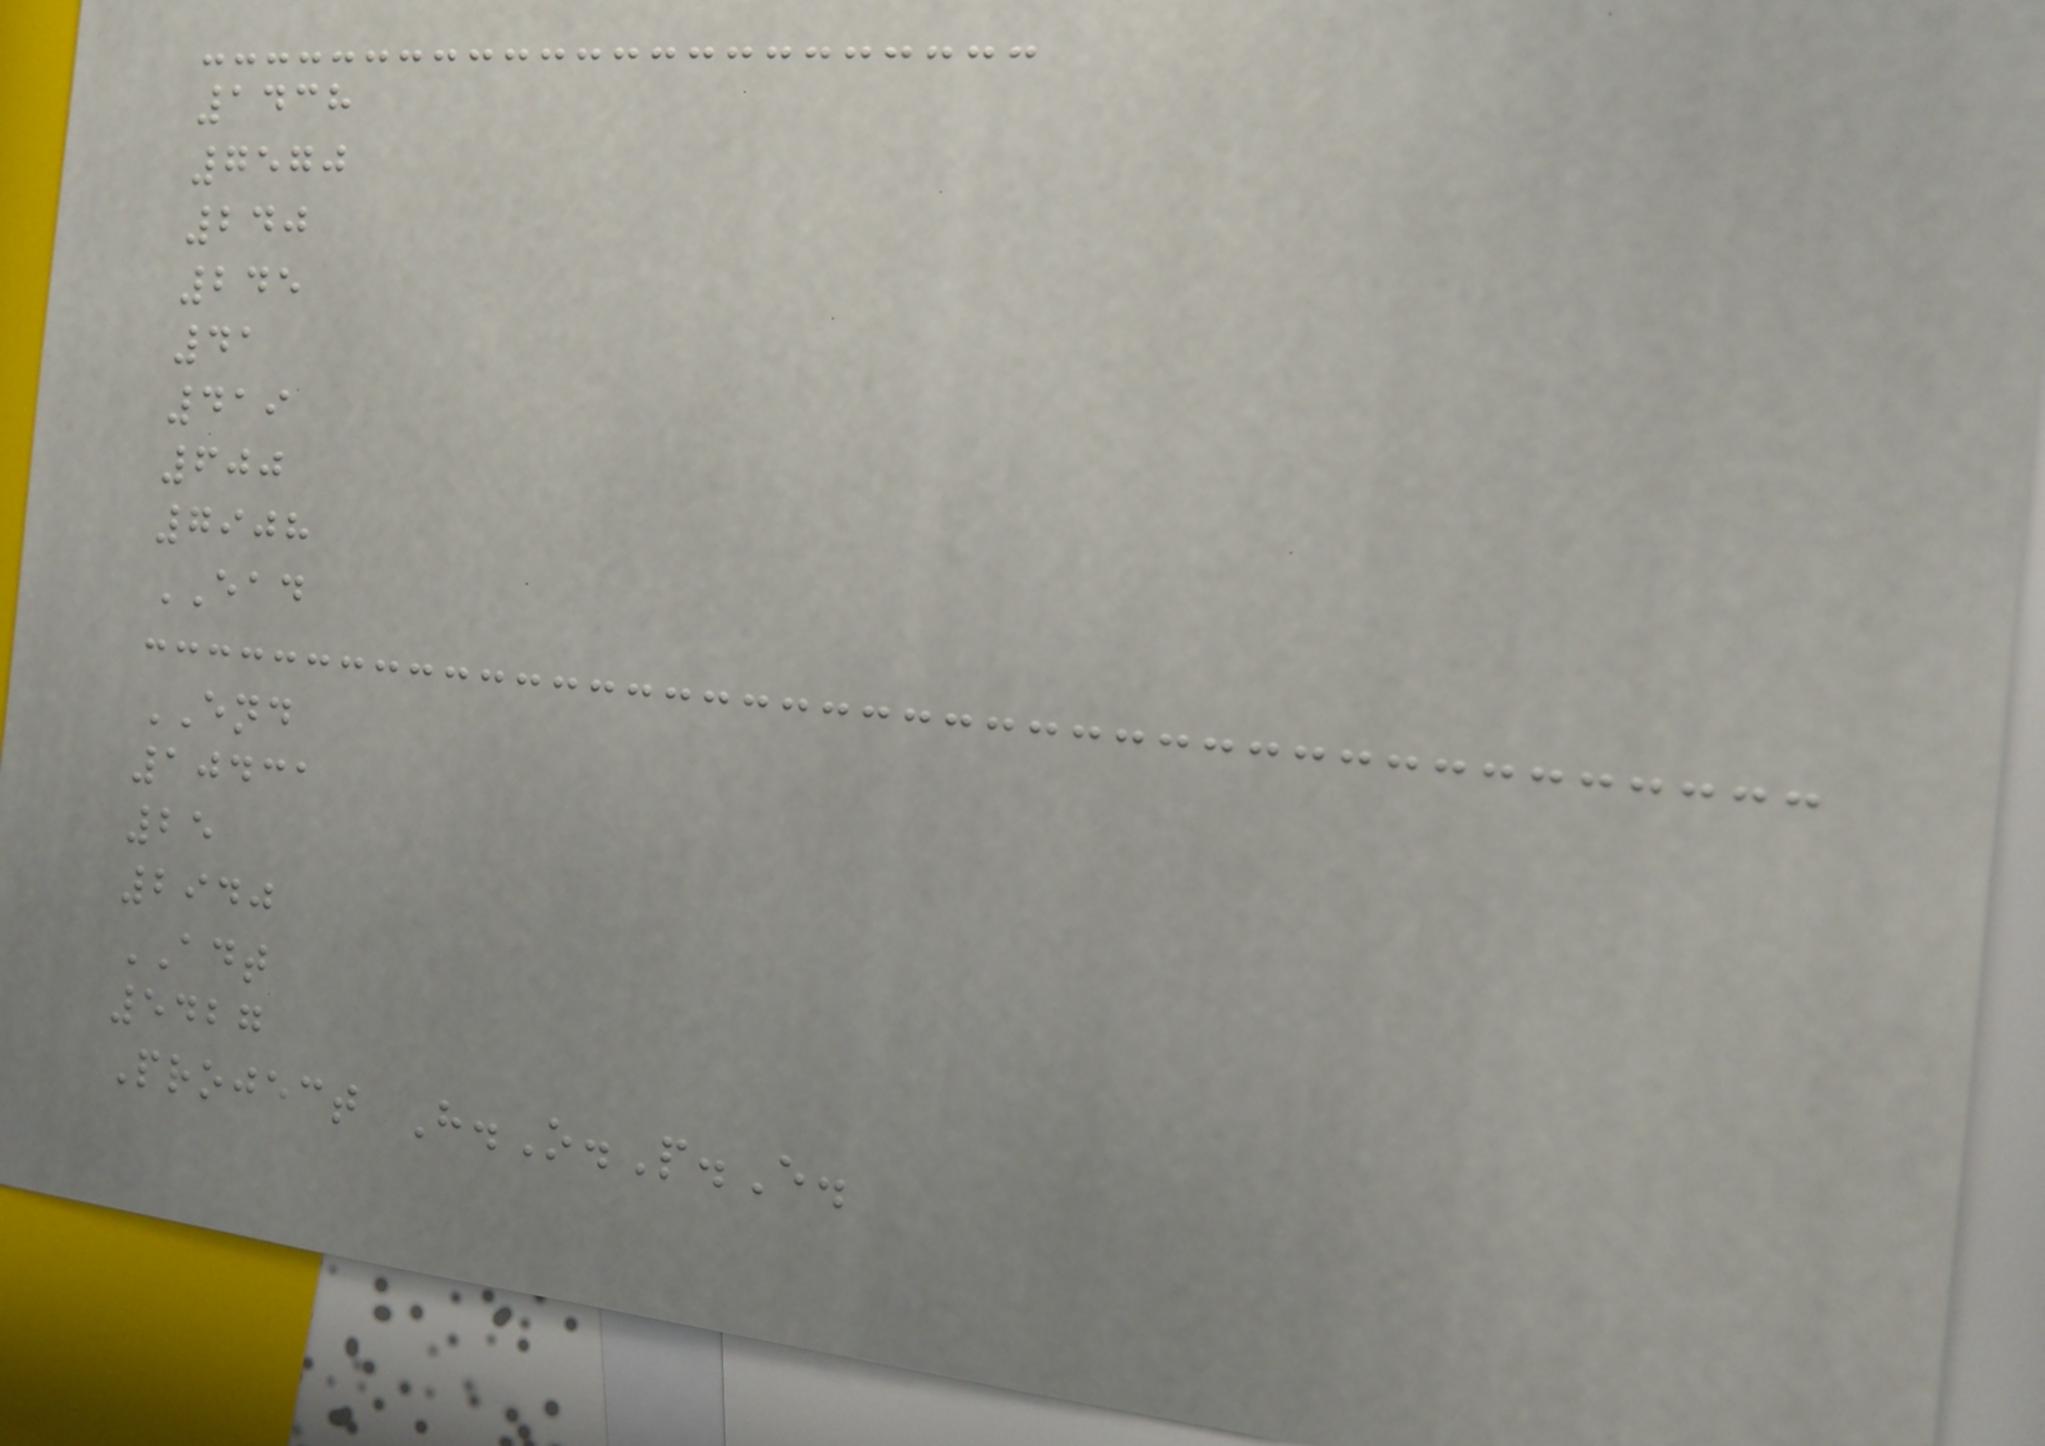1438
7570
240
245
41
419
600
7908
EAD
END
10431
25
2940
ADT
5427
Project H.O.P.E.
